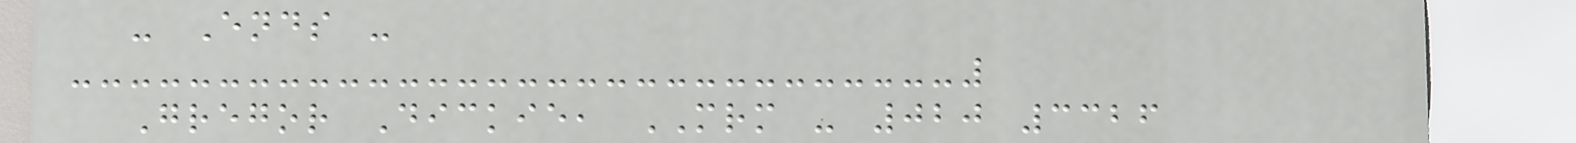- Ends -
Gregor Dickie, MRM - 020 3326
